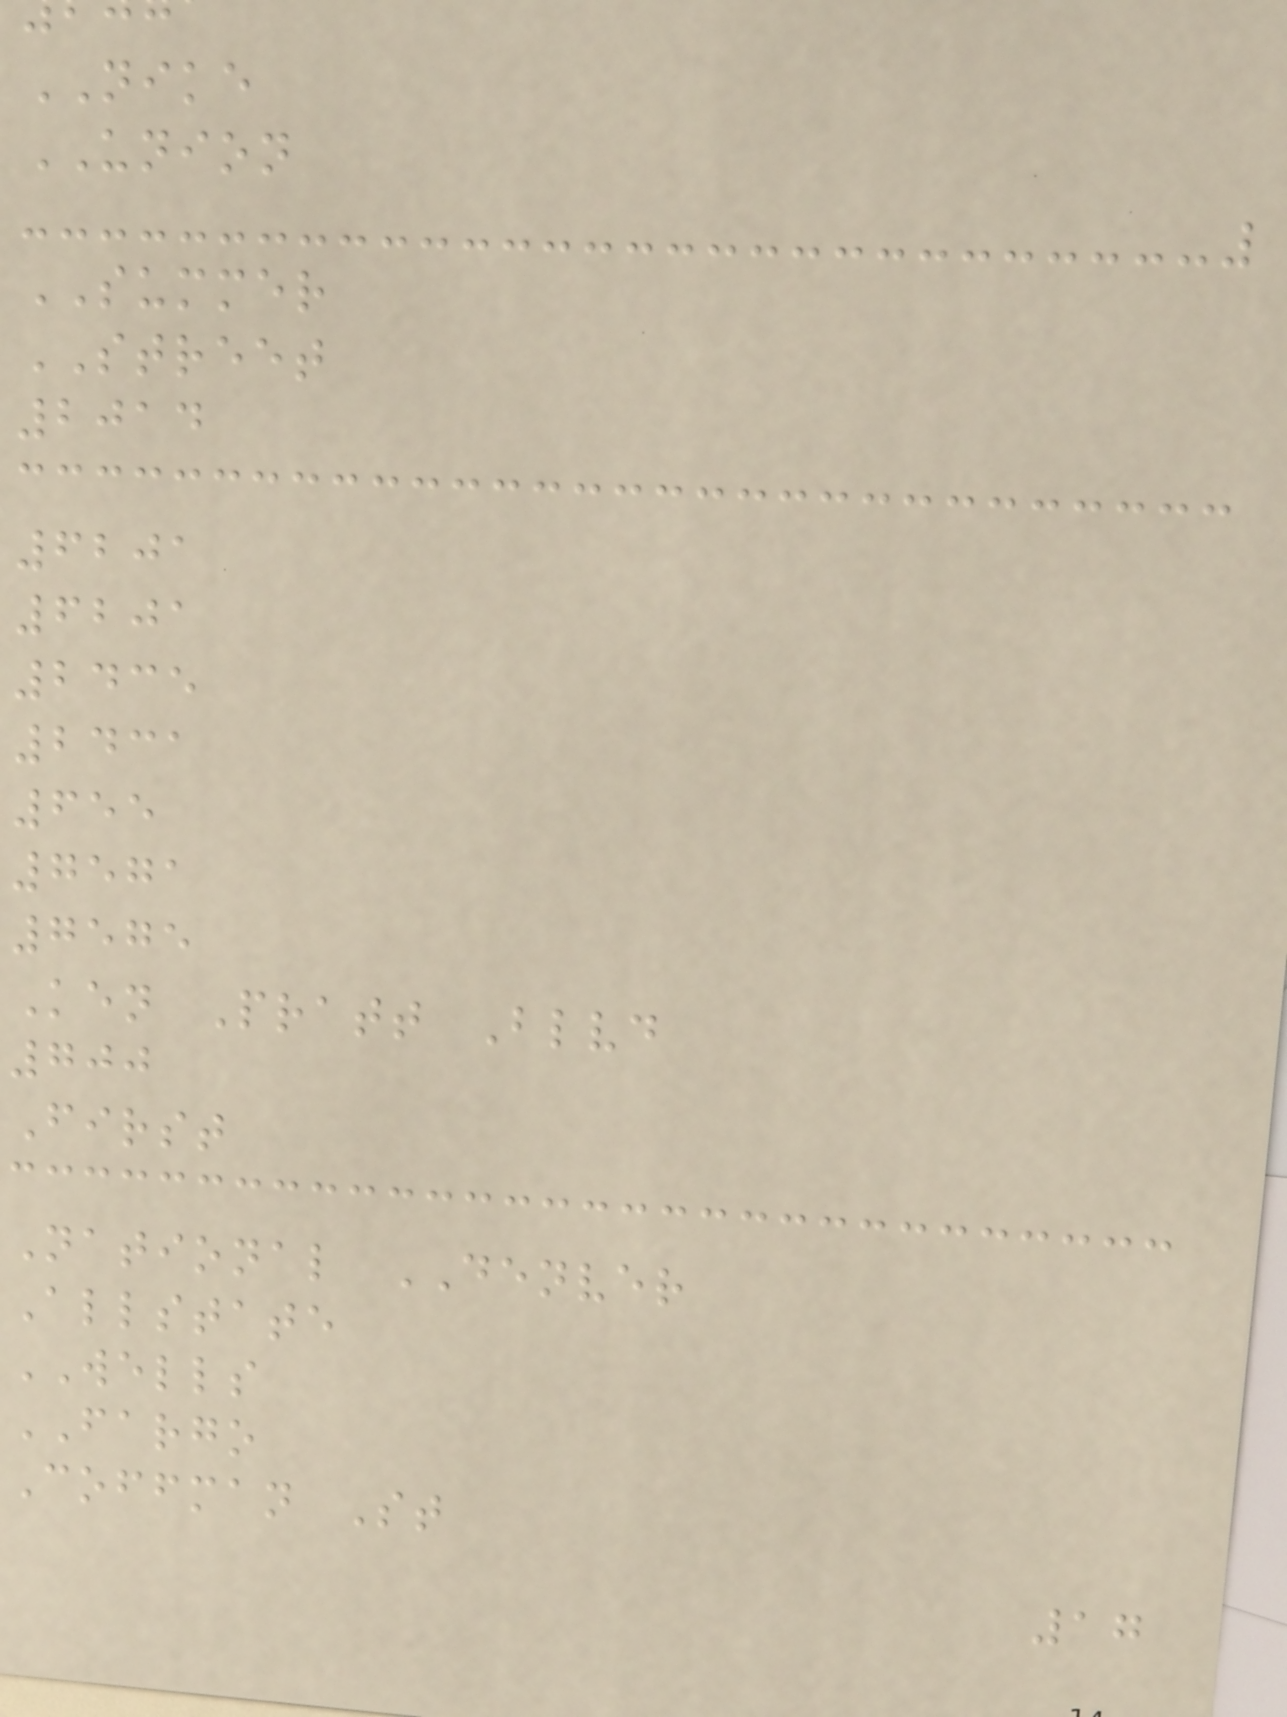NIKE
UNION
SUMMER
STREET
2014
6201
6201
2435
2431
655
7571
7575
Ken Pratt Blvd
700
First
National DENVER
Allstate
WELLS
FARGO
Coffman St
17
